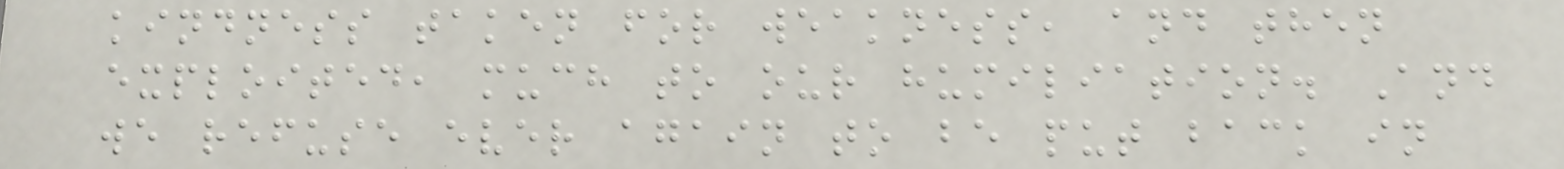kindness taken for weakness, and then
exploited, much to our humiliation. And
we refuse ever again to be put back in
